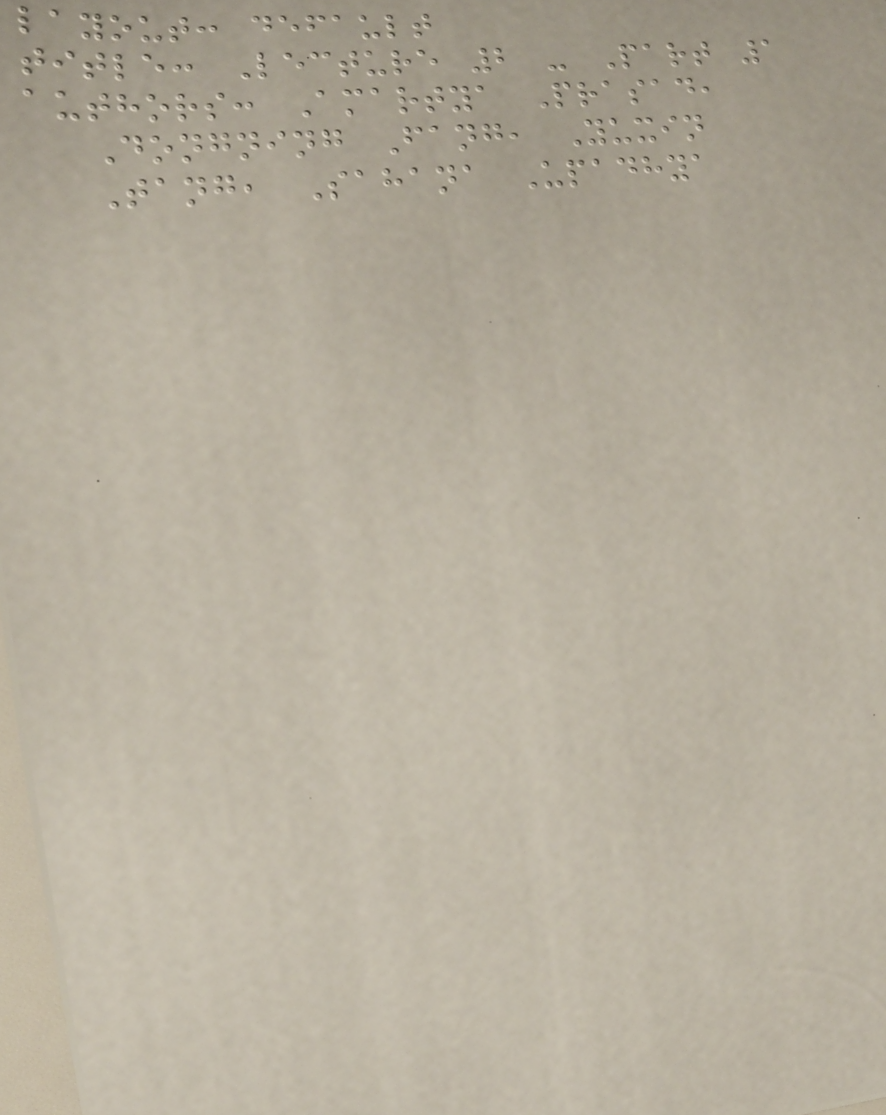layout: default
title: Lecture 2 - Part 1
authors: Amartya Prasad,
Dongning Fang, Yuxin
Tang, Sahana Upadhya
